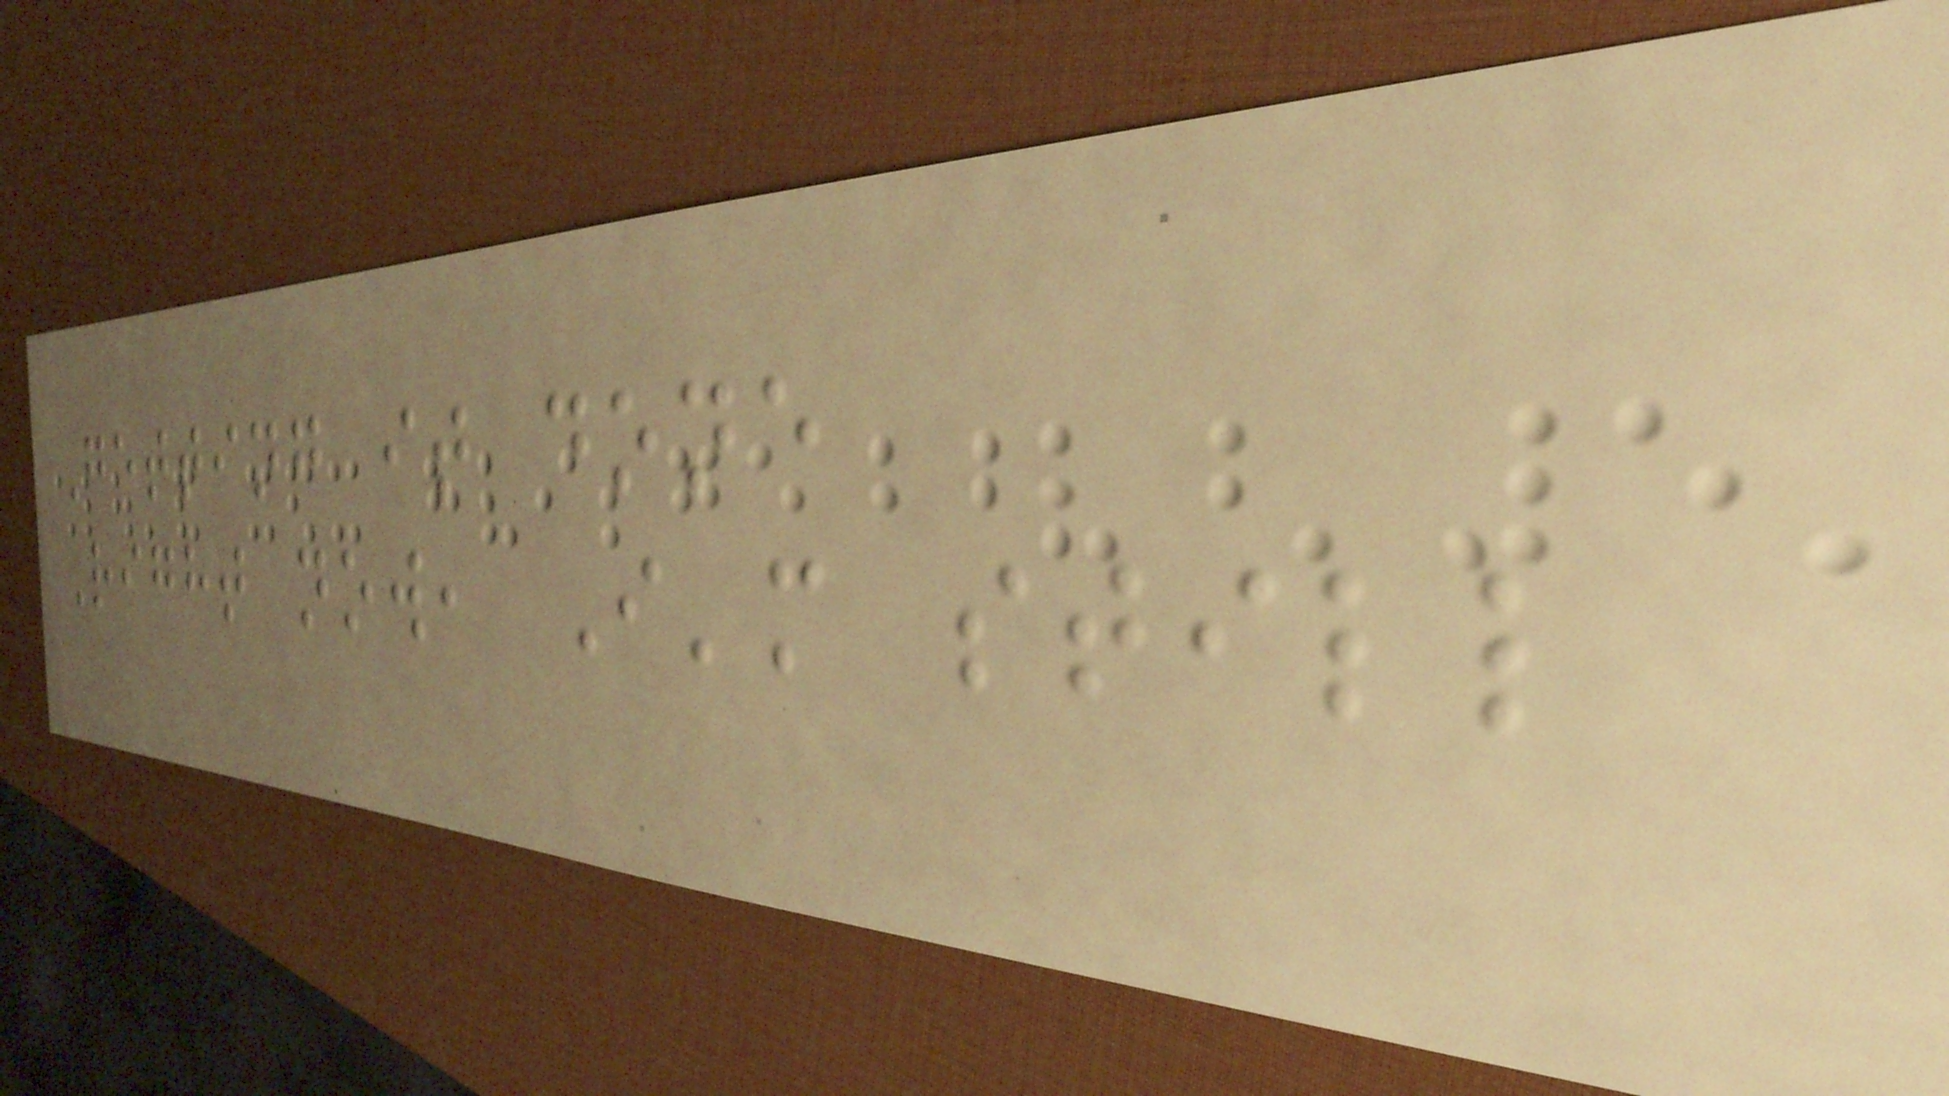Getting it done
Right now, I'm still
